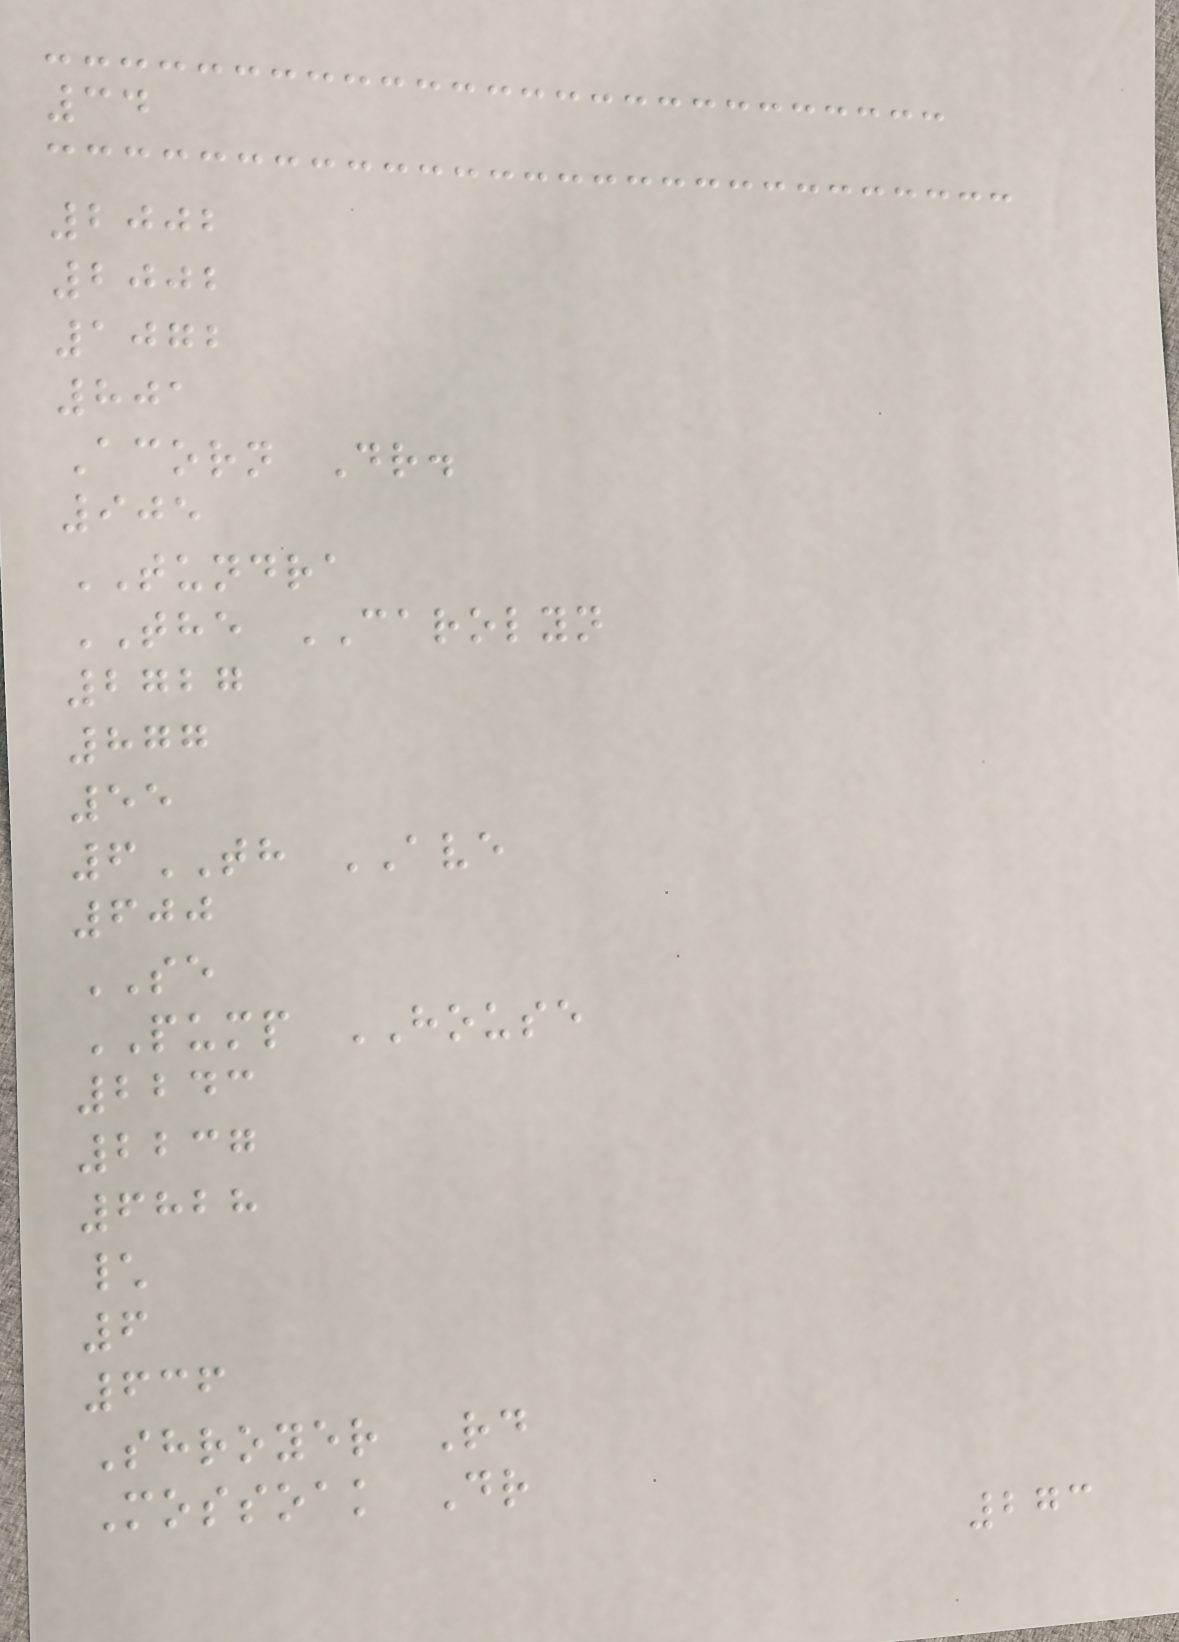34
2002
2002
1072
801
Acorn Dr.
905
TUNDRA
THE CAROLYN
2727
877
55
6TH AVE
600
SE
PUMP HOUSE
2243
2237
6828
\
6
636
Shroyer Rd
Mossoak Dr
273
